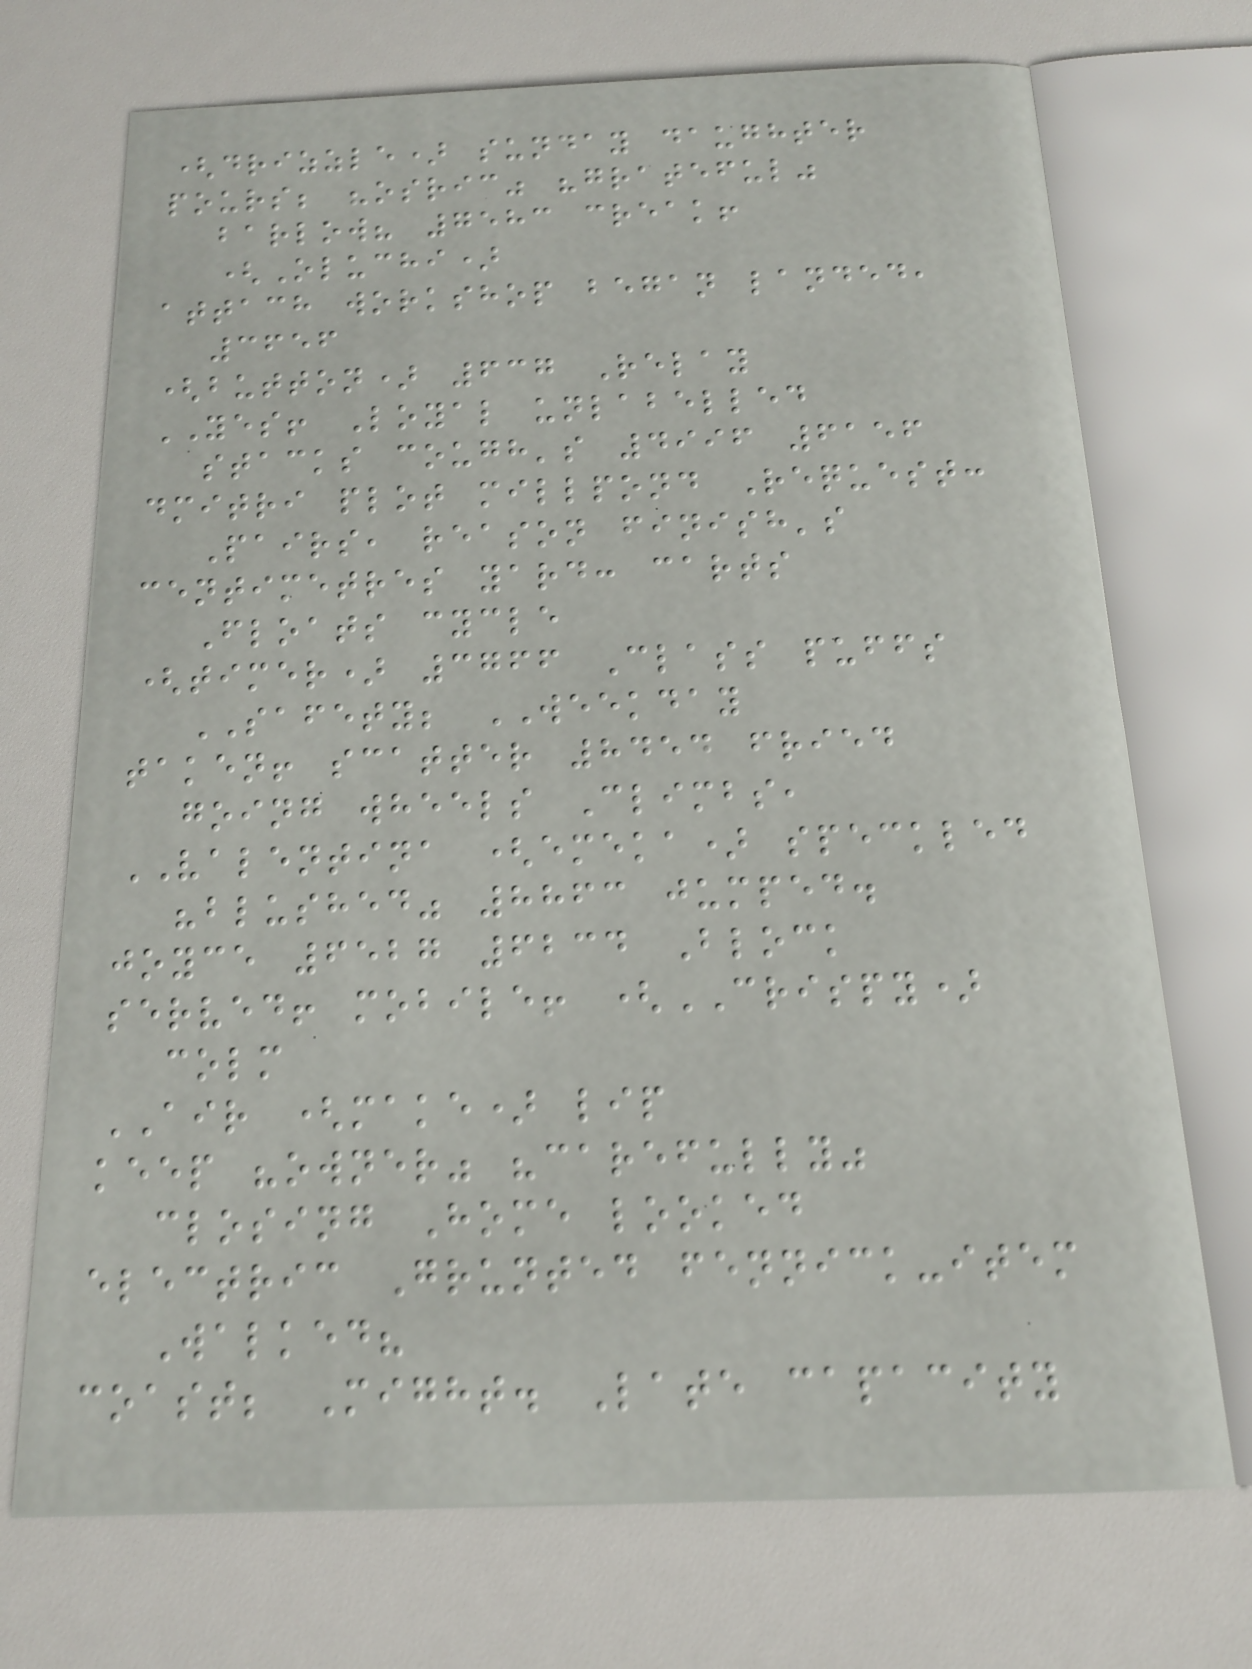(drizzle) sunday daughter
pours; "osric" "grateful"
barlow? 7583 creak!
(Oluchi)
attach workshop began landed,
3656
(button) 637 Relay
YES! Loyal unlabelled
stacks cough's 4996 6156
dmitri plot millpond Request:
Pairs, reason finish's
centimetres yard: carts
Floats cycle
(timer) 3766 Class puffs
SAFETY; WEEKDAY
taken! scatter 8454 fried
going wheels Climbs,
VALENTINA (emeka) speckled
"blushed" 8863 jumped.
joyce 6527 6234 Block
served! mobile! (CRISPY)
colm
AIR (make) lip
keep "owner" "carefully"
closing Home looked
electric Grunted fennick-item
Walked?
coast; Might. Late capacity
